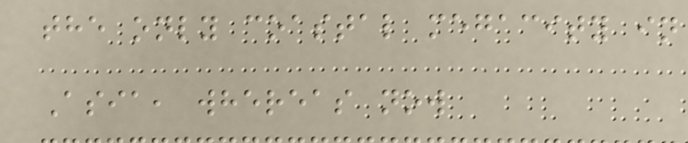the only coastal megacity in
Asia, whereas now
